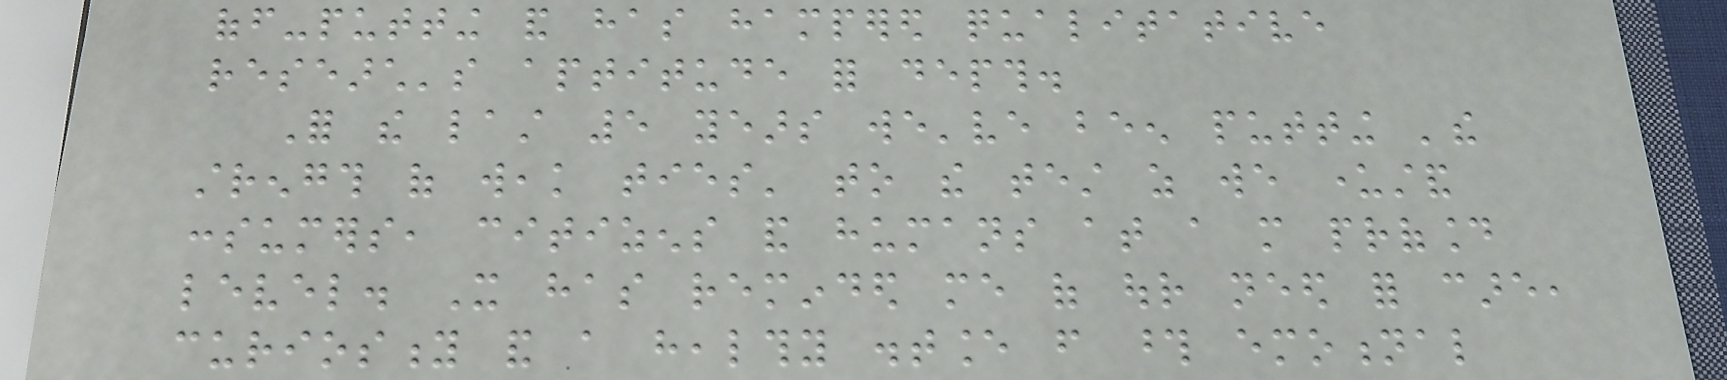off-putting and has hampered qualitative
research's aptitude for depth.
For the last 5 years we've been putting 'the
strength of weak ties' to the test as we understand
consumers, citizens and humans at a more profound
level. It has reminded me of our need for care,
curiosity and a healthy distance from those emotional
